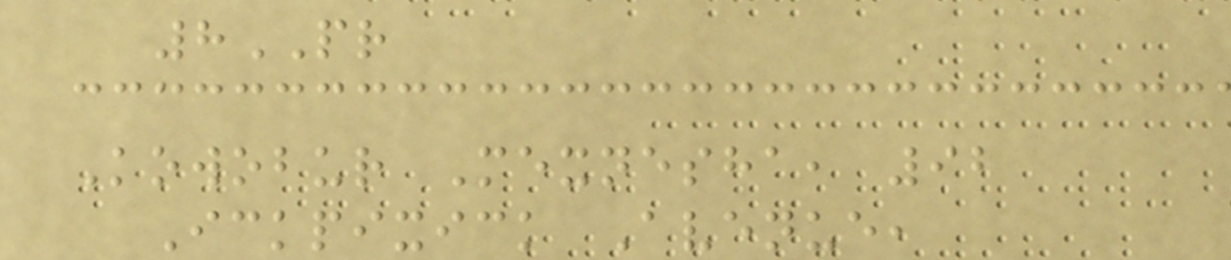8PR
Kowobur Mexnesha, 92
Ickpixick Avenue,
